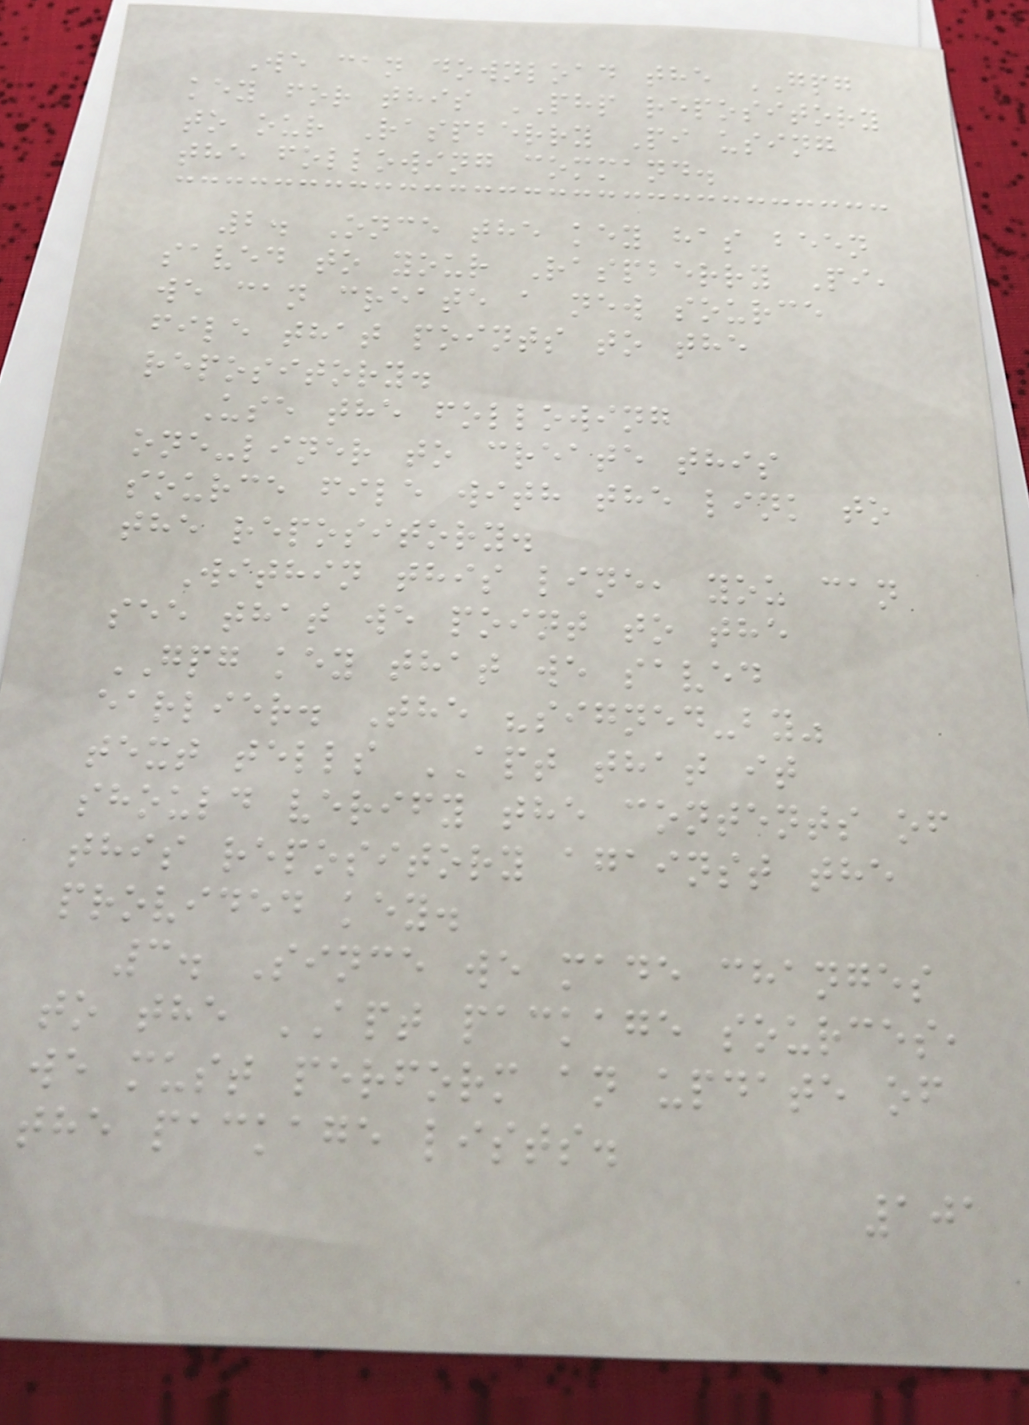We can download the GPG
key for this PHP repository
to our Raspberry Pi using
the following command.
2. Once the key has been
saved to your Raspberry Pi,
we can create a new source
file that points to the
repository.
Use the following
one-liner to create this
source file with the link to
the repository.
Within this line, you can
see that we point to the
GPG key that we saved
earlier. The "signed-by"
text tells APT that it
should verify the contents of
this repository against the
provided key.
3. Since we made changes
to the APT package sources,
we must perform an update of
the package lists.
101
